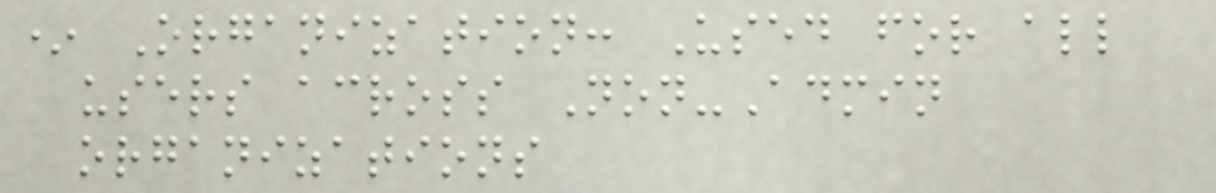* Organization: Used for all
users across Non-Admin
organizations
